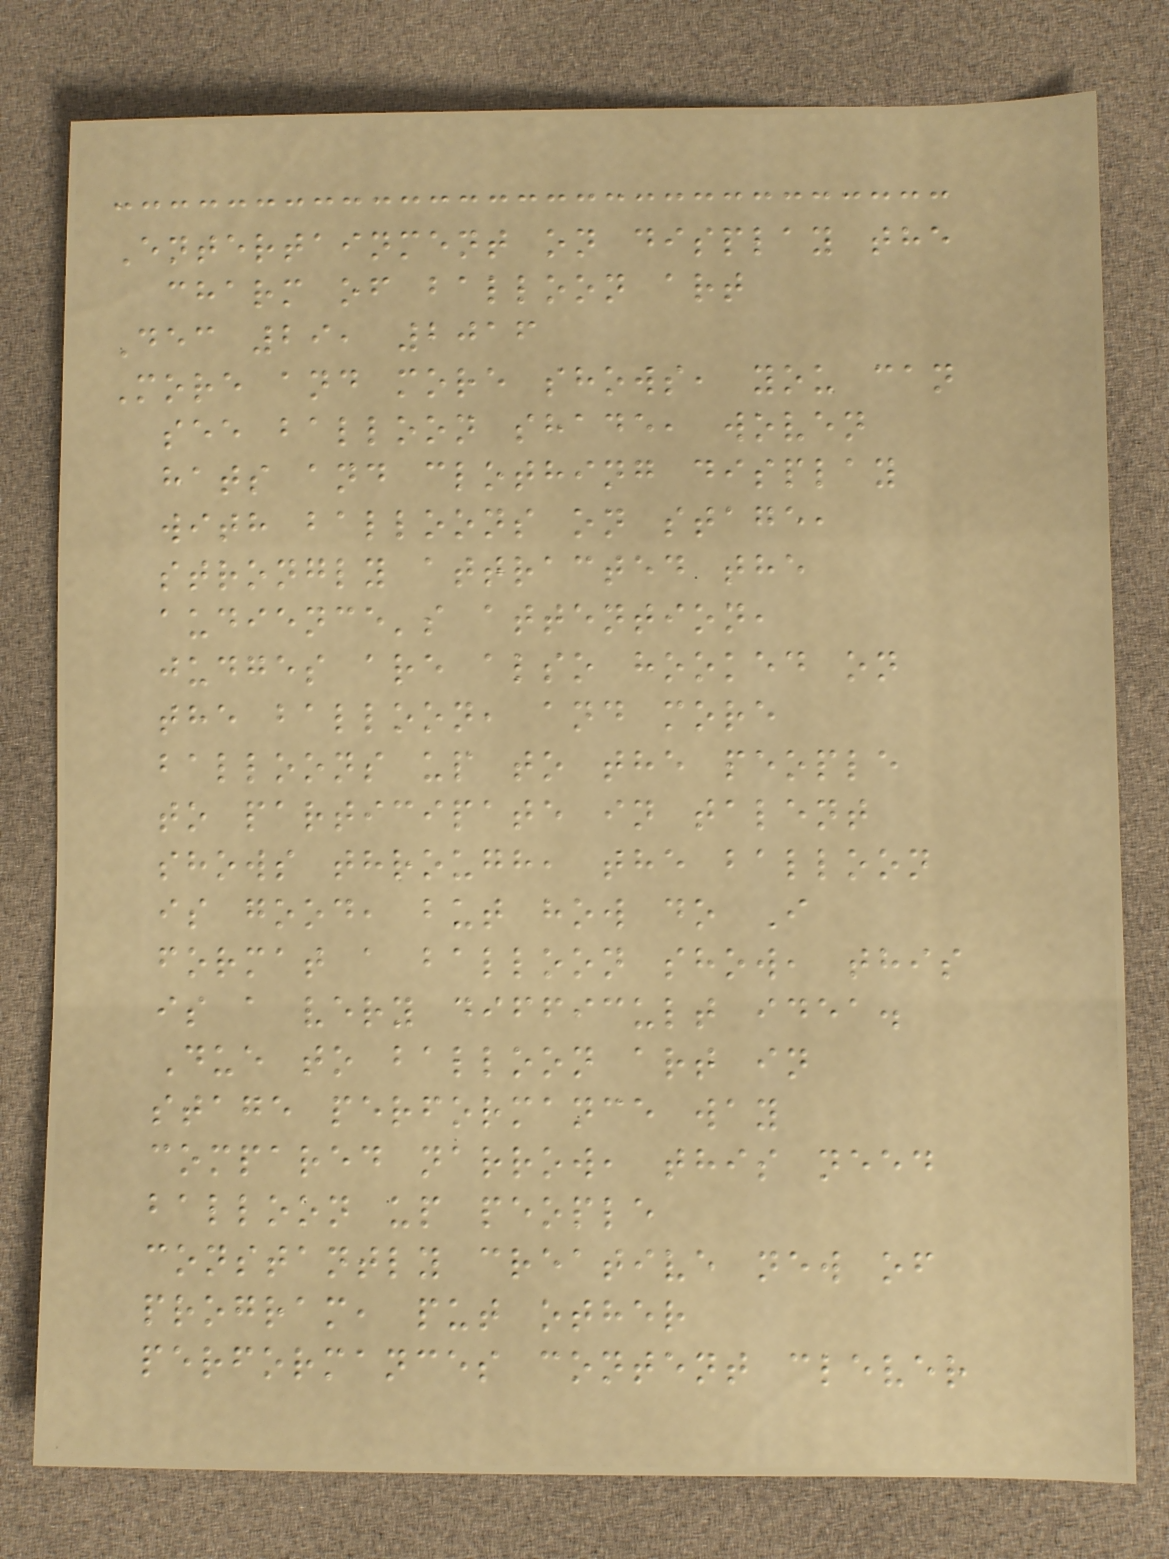Entertainment on display the
charm of balloon art
Dec 29, 2016
More and more shows, you can
see balloon shade, woven
hats and clothing display
with balloons on stage,
strongly attracted the
audience's attention,
judges are also hooked on
the balloon, and more
balloons up to the people
to participate in talent
shows through, the balloon
is good, but how do I
format a balloon show, this
is a very difficult idea.
Due to balloon art in
stage performance way
compared narrow, this need
balloon up people
constantly creative new of
program, put other
performances content clever
